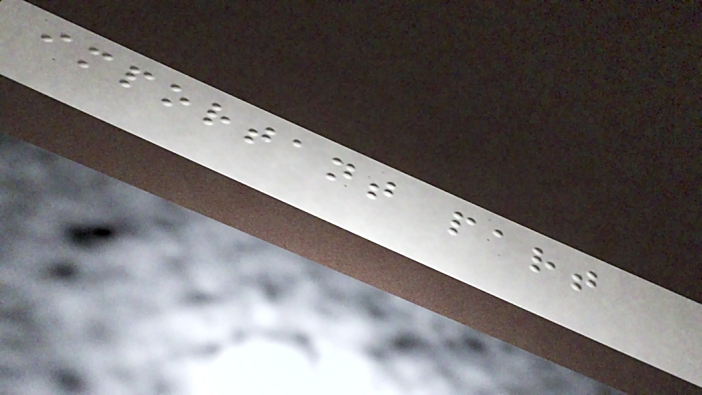important part
